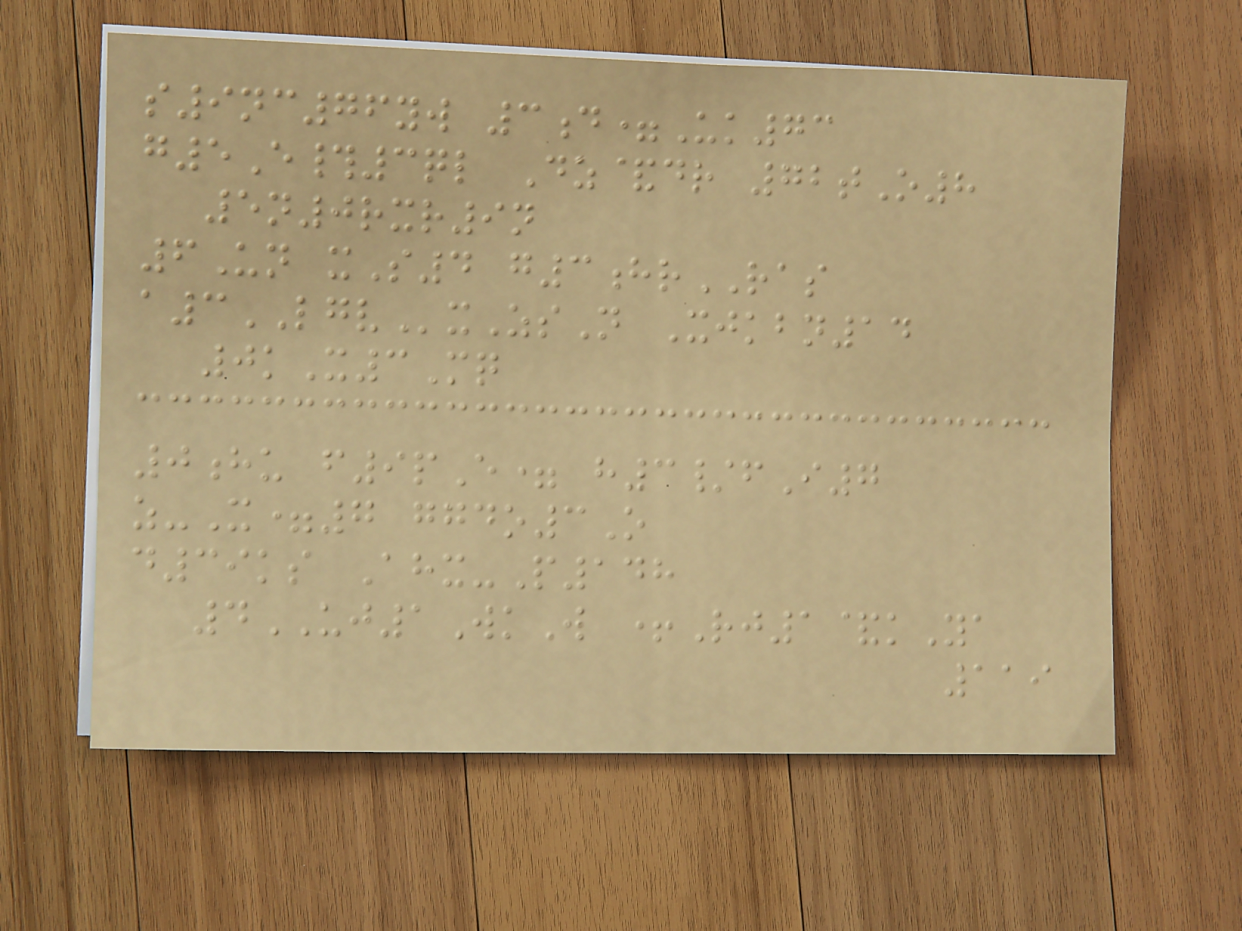s9nc76yw 3d=Uk73
g5E#3ql Dz&dr 72tO8
5n0rxr9n
6Un xS4 g3hrRAS
a3LGVxZsN Xjkbn14
0kX3Mq
0hu f9pE= h3/fI7
z-X=7 ggdo3O
d39ks Ahx-P148
4UJ1WkW +Rj1&kYa
119
